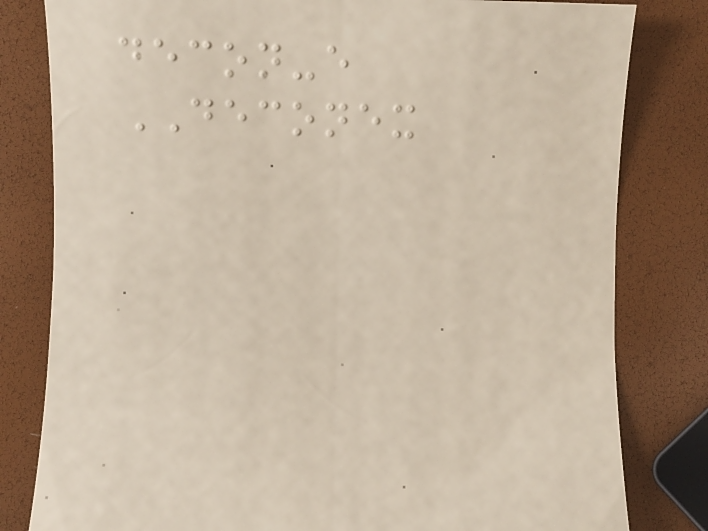decon-e
DECONEX
